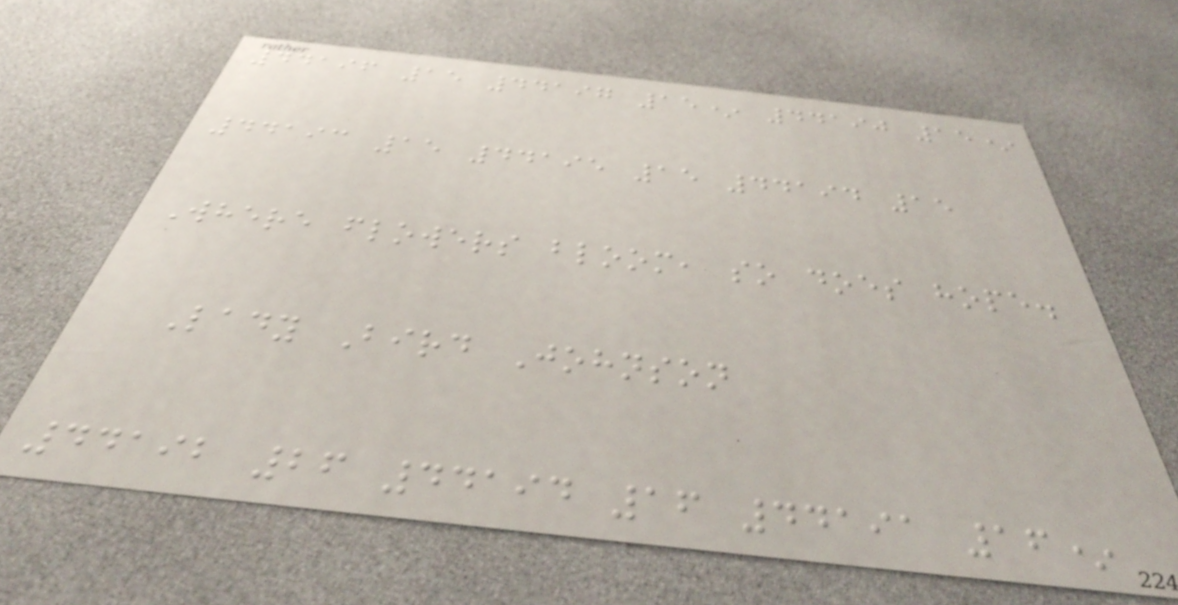44196 15 44197 15* 44190 15*
44193 15 44195 15 44194 15
Where flowers bloom, so does hope.
Lady Bird Johnson
44192 26 44194 16 44191 16*
